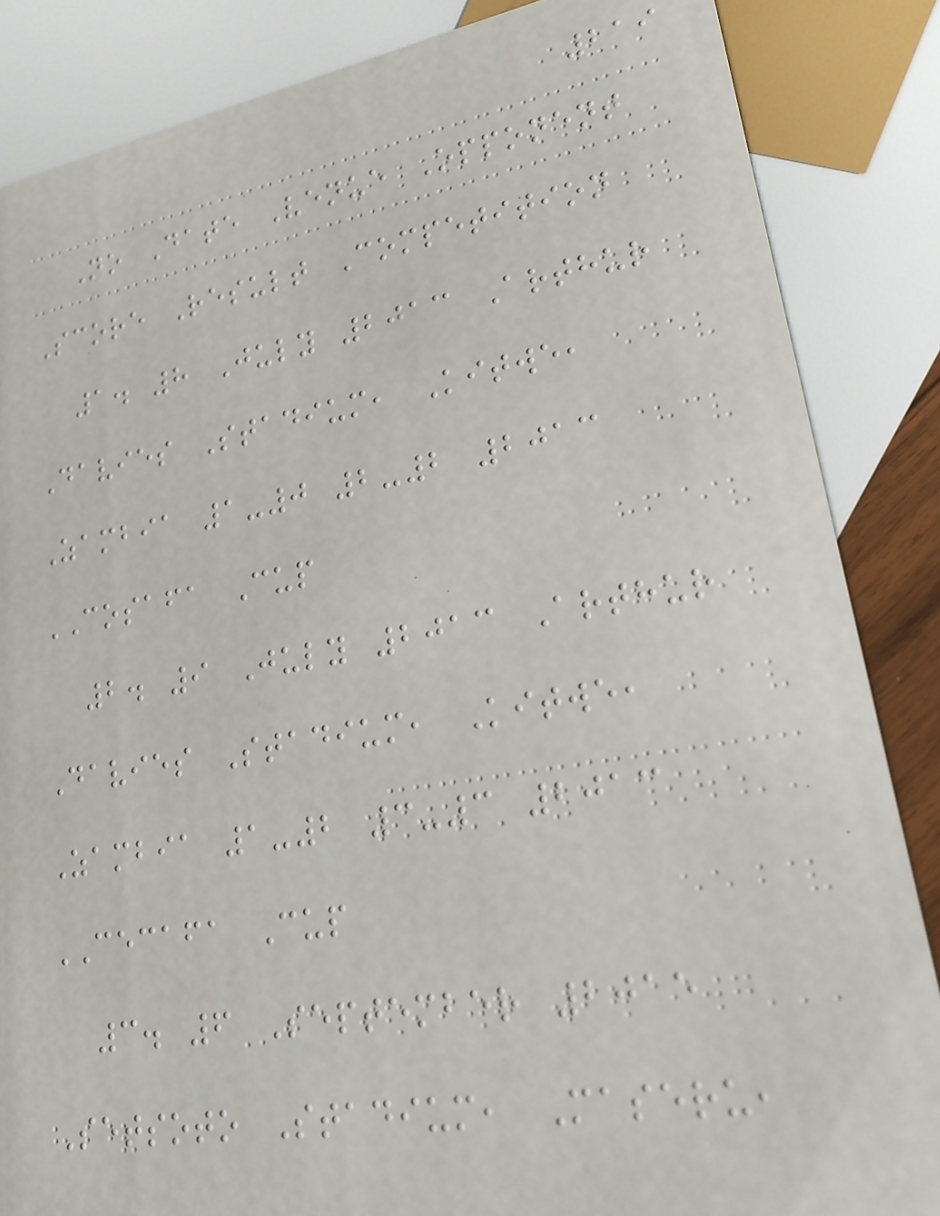219
No Date Venue Opponent
Score Result Competition
1. 8 July 2013 Arthur
Davies Stadium, Kitwe,
Zambia 1-0 2-2 2013
COSAFA Cup
2. 9 July 2013 Arthur
Davies Stadium, Kitwe,
Zambia 1-2 3-3 2013
CECAFA Cup
3. 6 September 2015
Setsoto Stadium, Maseru,
